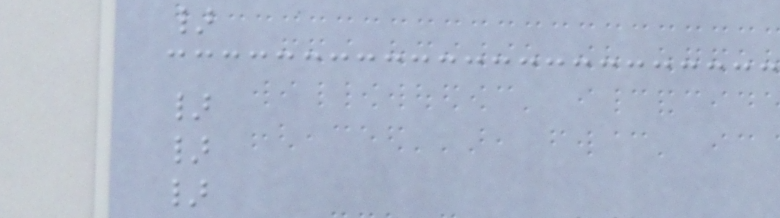}
}
}
}
